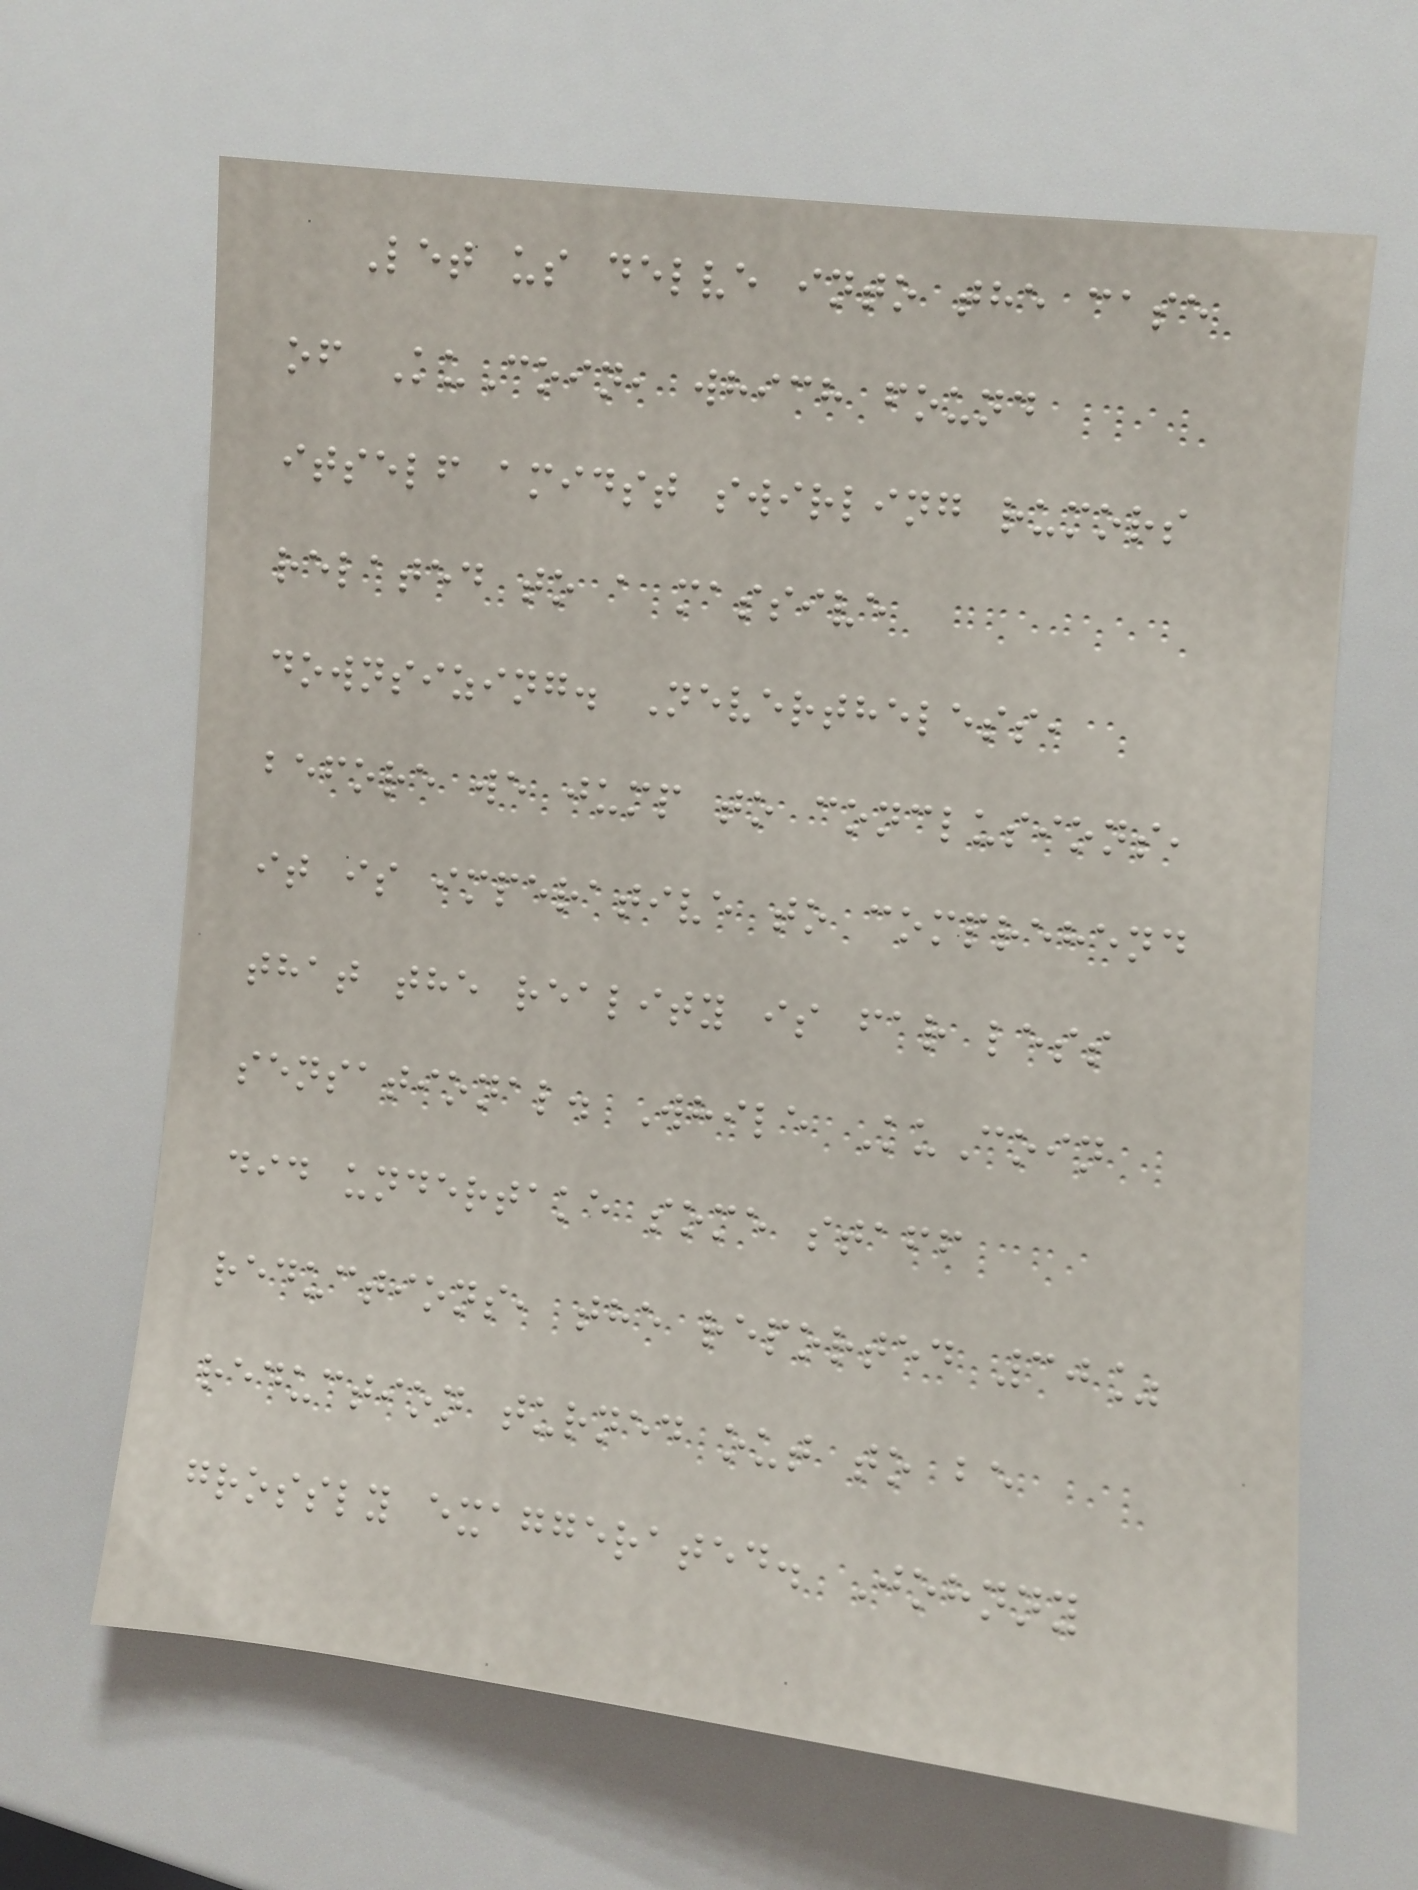Let us delve into the case
of KuCoin, which found
itself amidst swirling rumors
related to a massive
downsizing. Nevertheless,
before we jump to conclusions,
it is imperative to comprehend
that the reality is far less
sensational. While KuCoin
did undertake some staff
reductions, the reported 30%
reduction turned out to be
grossly exaggerated. Johnny
